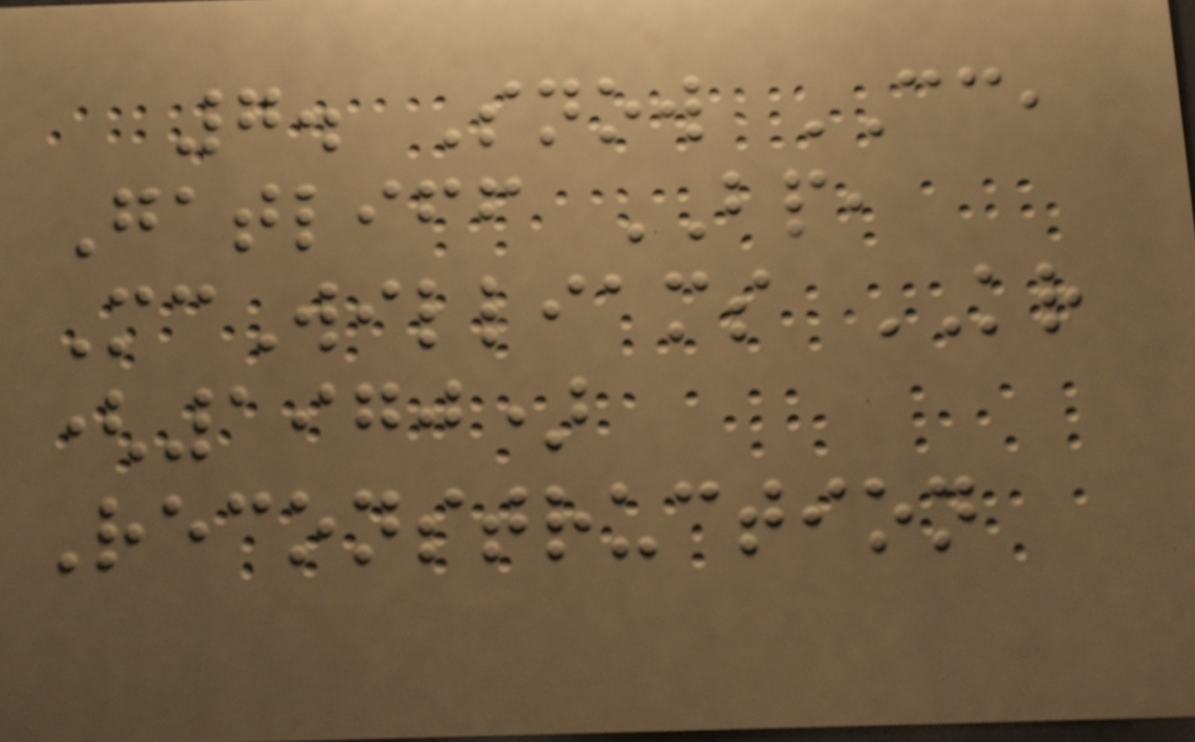7. Snow CC,
Gatliff BP,
McWilliams KR
(1970)
Reconstruction
